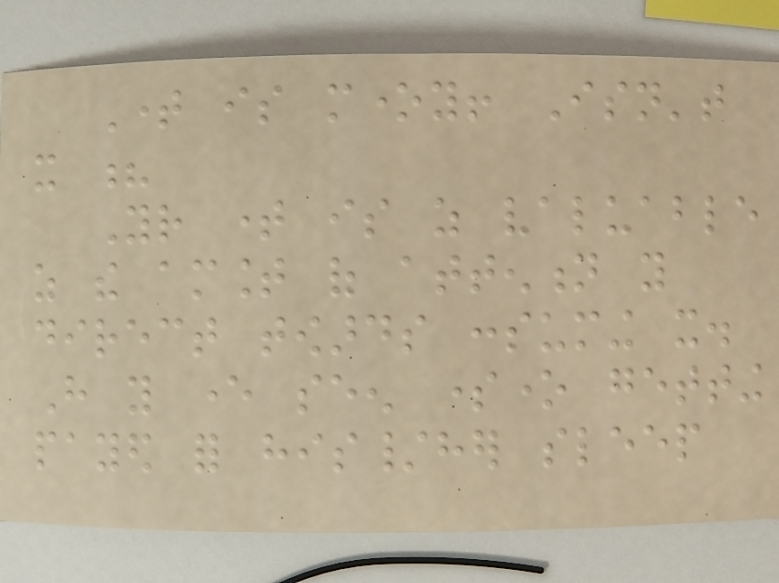Time is money! Isn't
it ?
Your time is as valuable
as the amount of attention you
direct towards consuming it.
Have you ever seen someone getting
payed for his/her sleep
